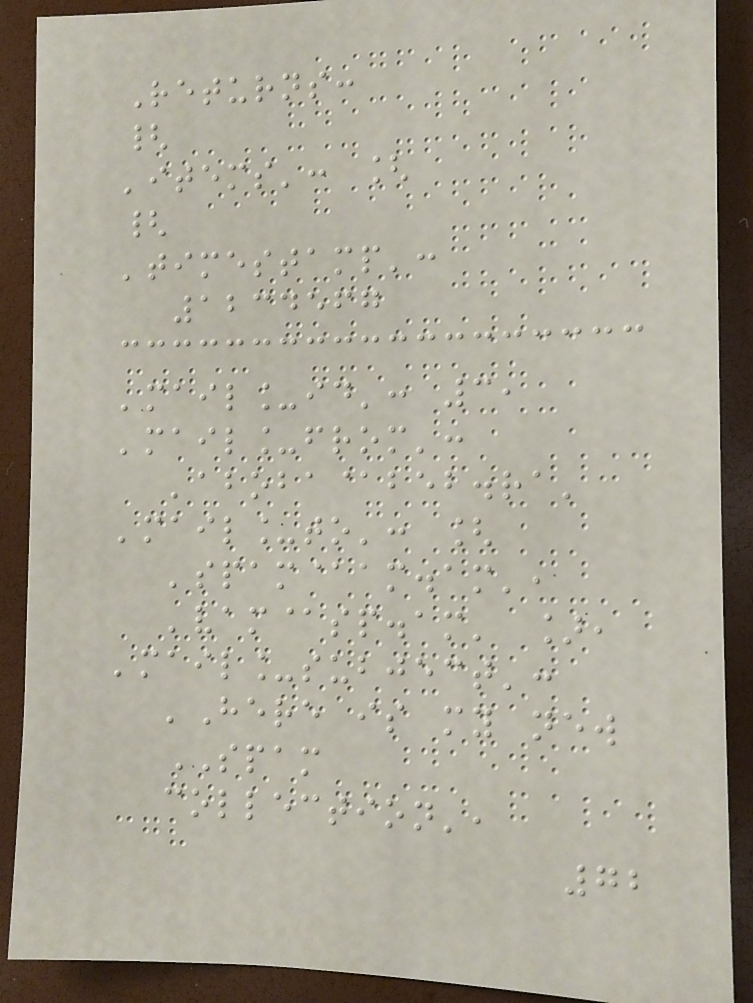Returns:
{
'items': [
{
'timestamp':
1234567
'mail_id': 3,
'mail_from':
'aboba@beb.ra'
'mail_to': [
'spam@am.am',
'vam@sp.am' ],
'mail_subject':
'Here is my new
SPAM
collection',
72
